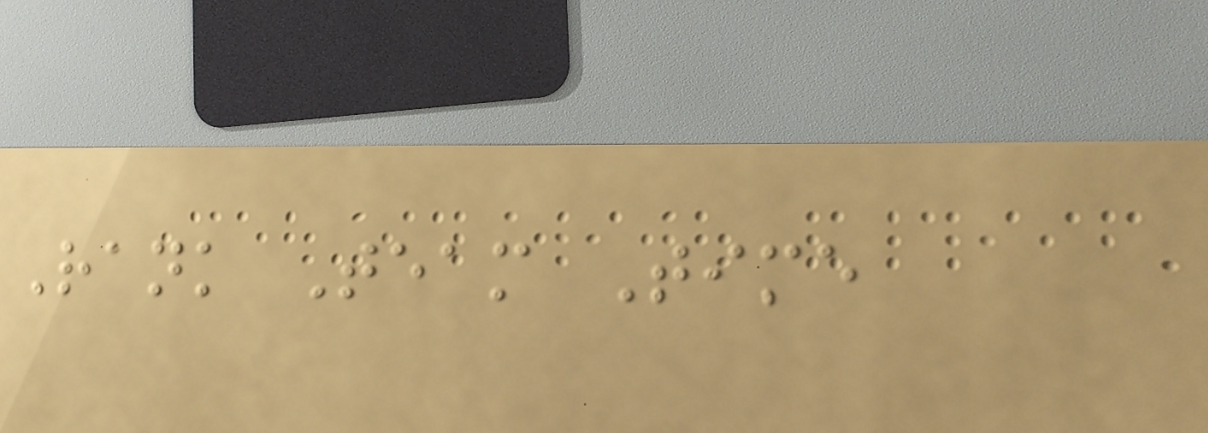Rank Team Time
